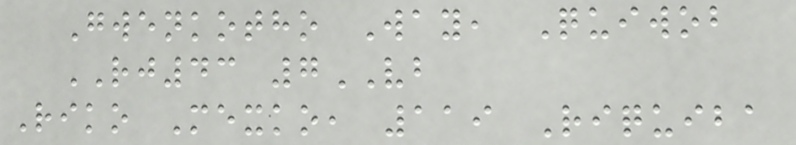Gwenkotho Way, Quiwob
RJ43 7VB
Riko Mexko, 119 Riquiba
